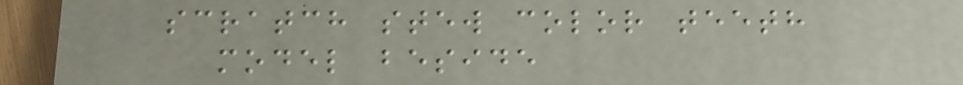scratch stew color teeth
model beside
